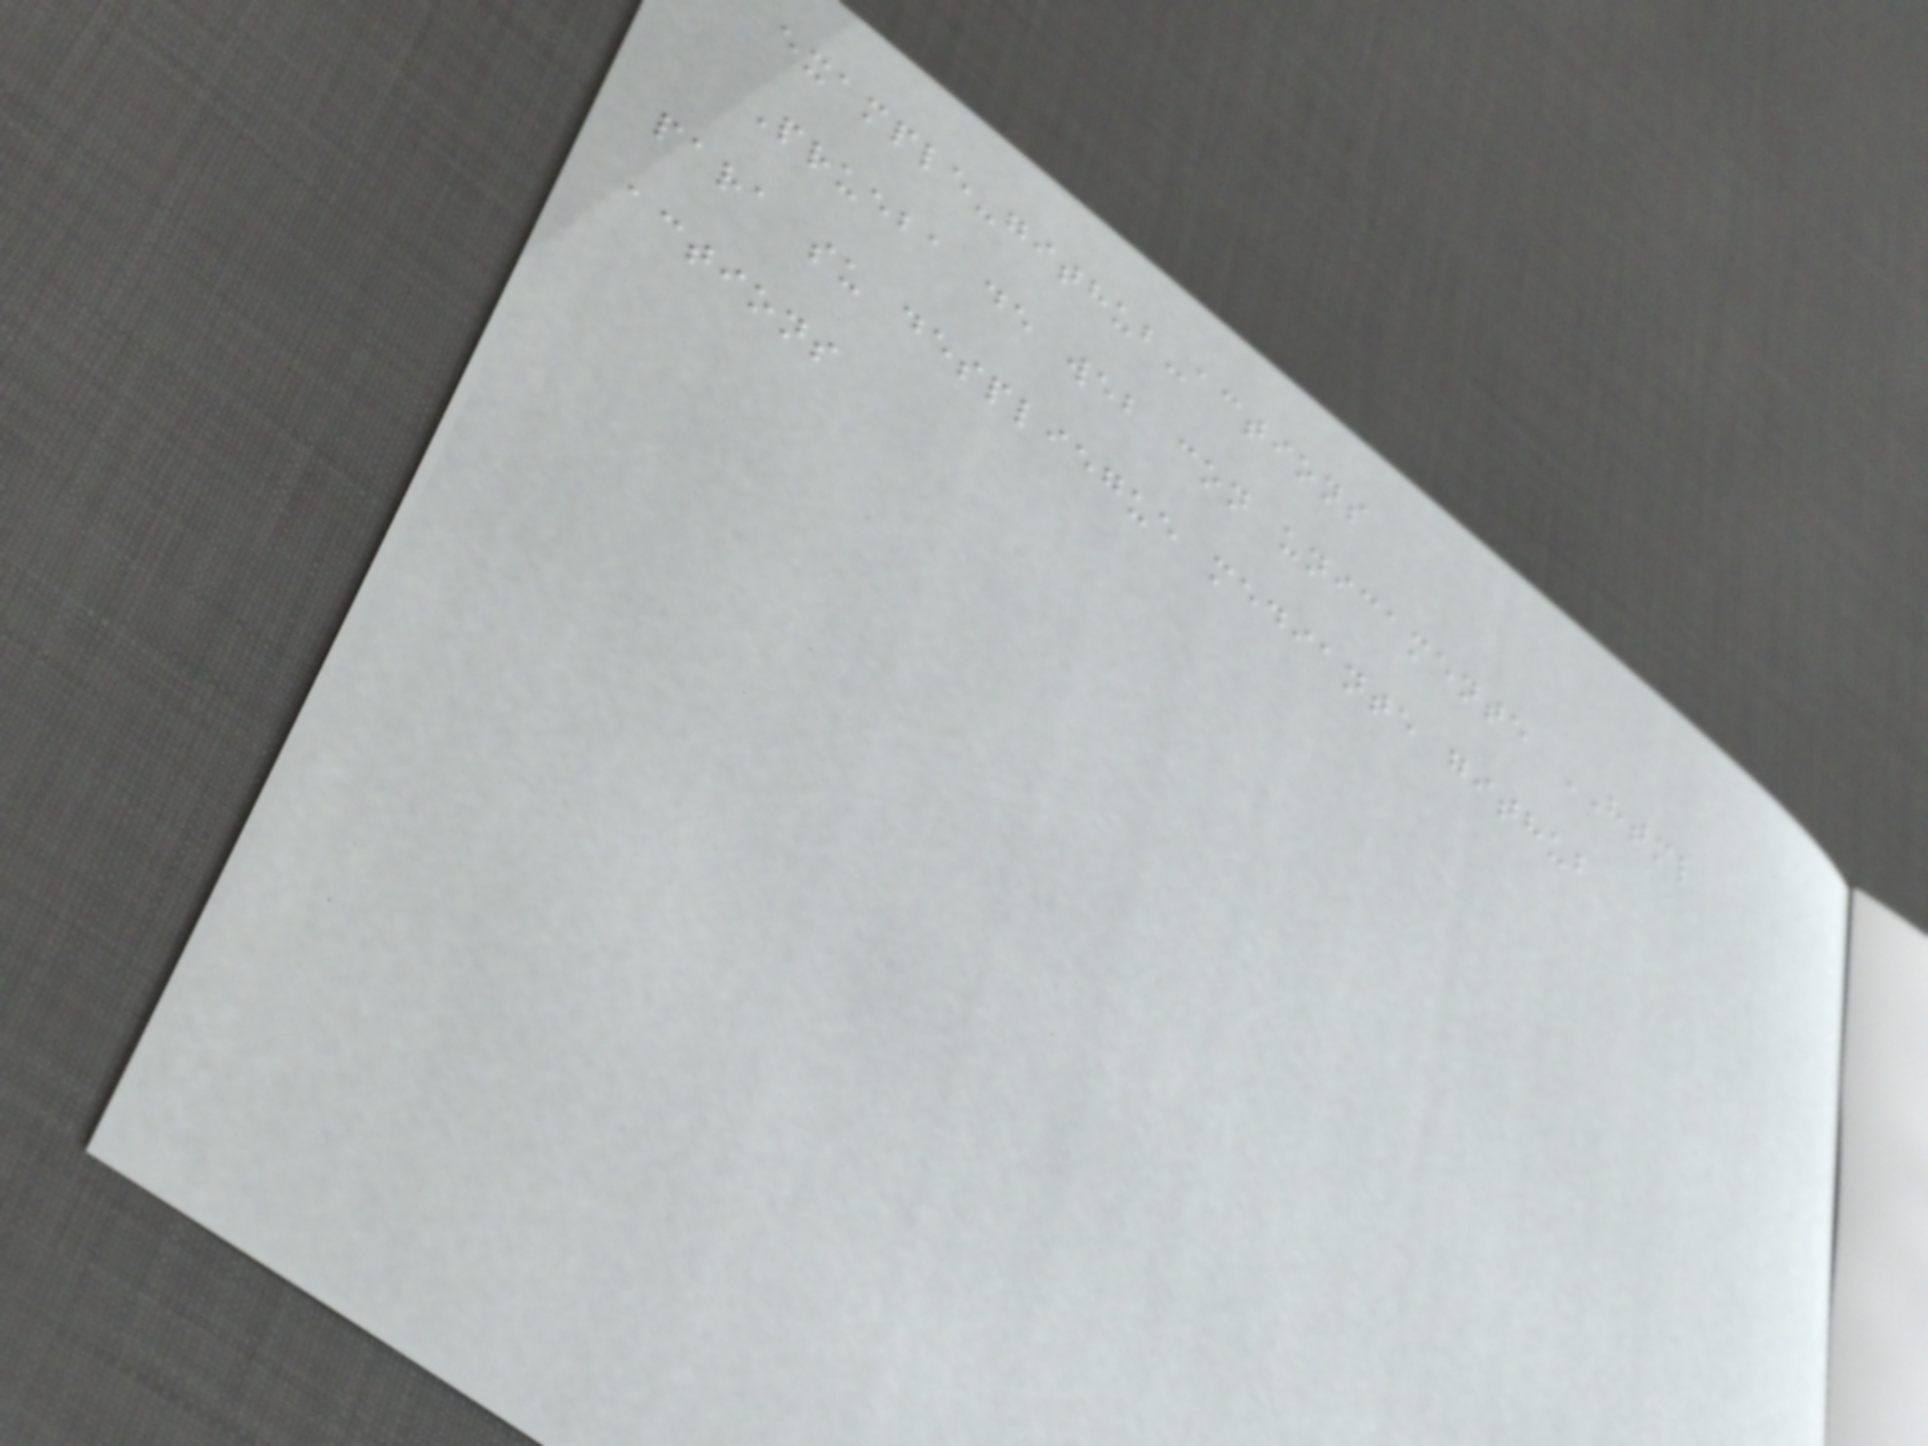example-github-actions
Prueba de web con unicamente HTML
para su despliegue mediante github
actions
